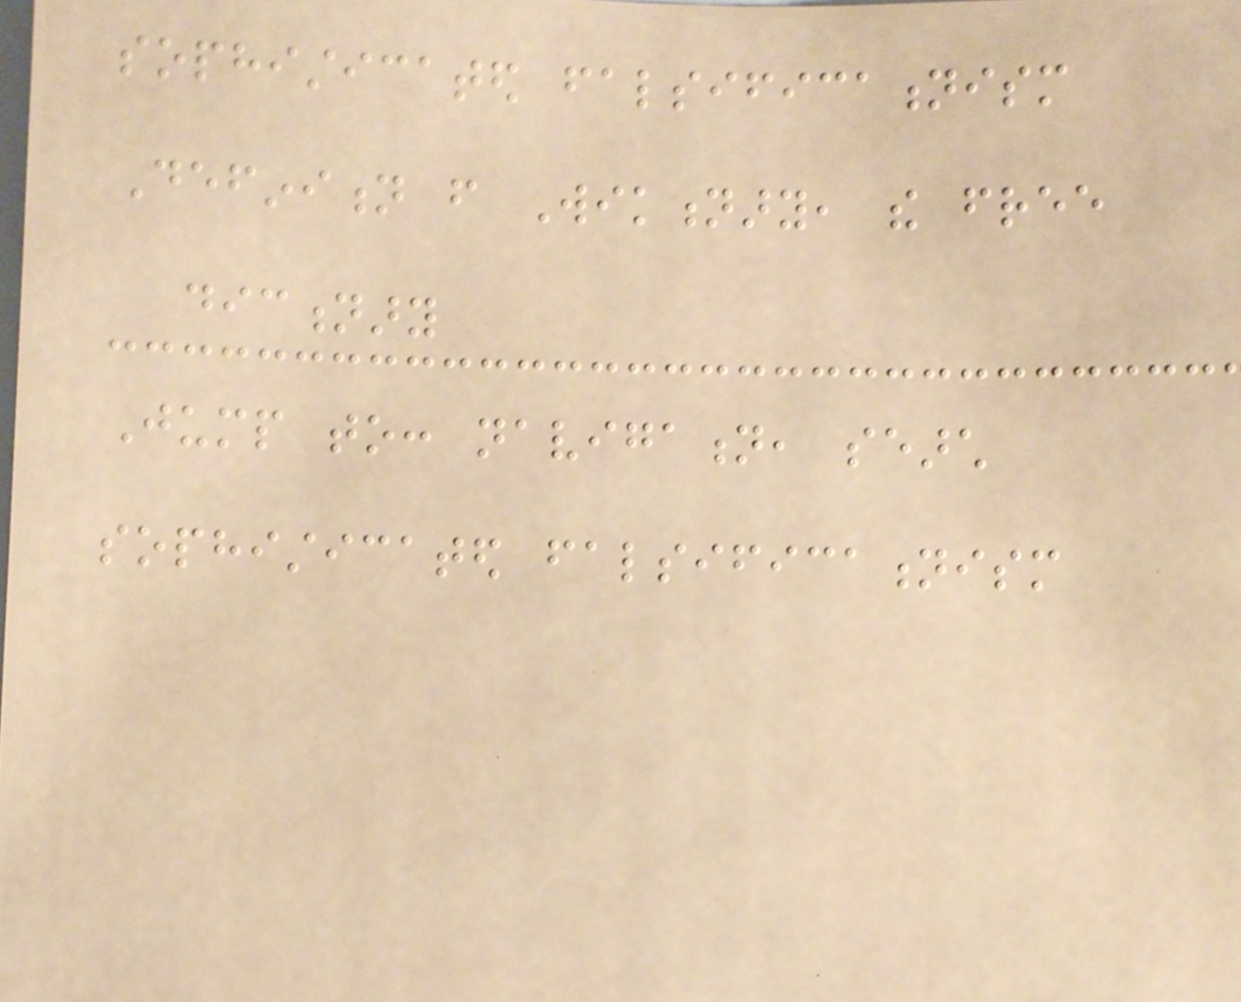sophisticated falsificationism
Definition from Wiktionary, the free
dictionary
Jump to: navigation, search
sophisticated falsificationism
